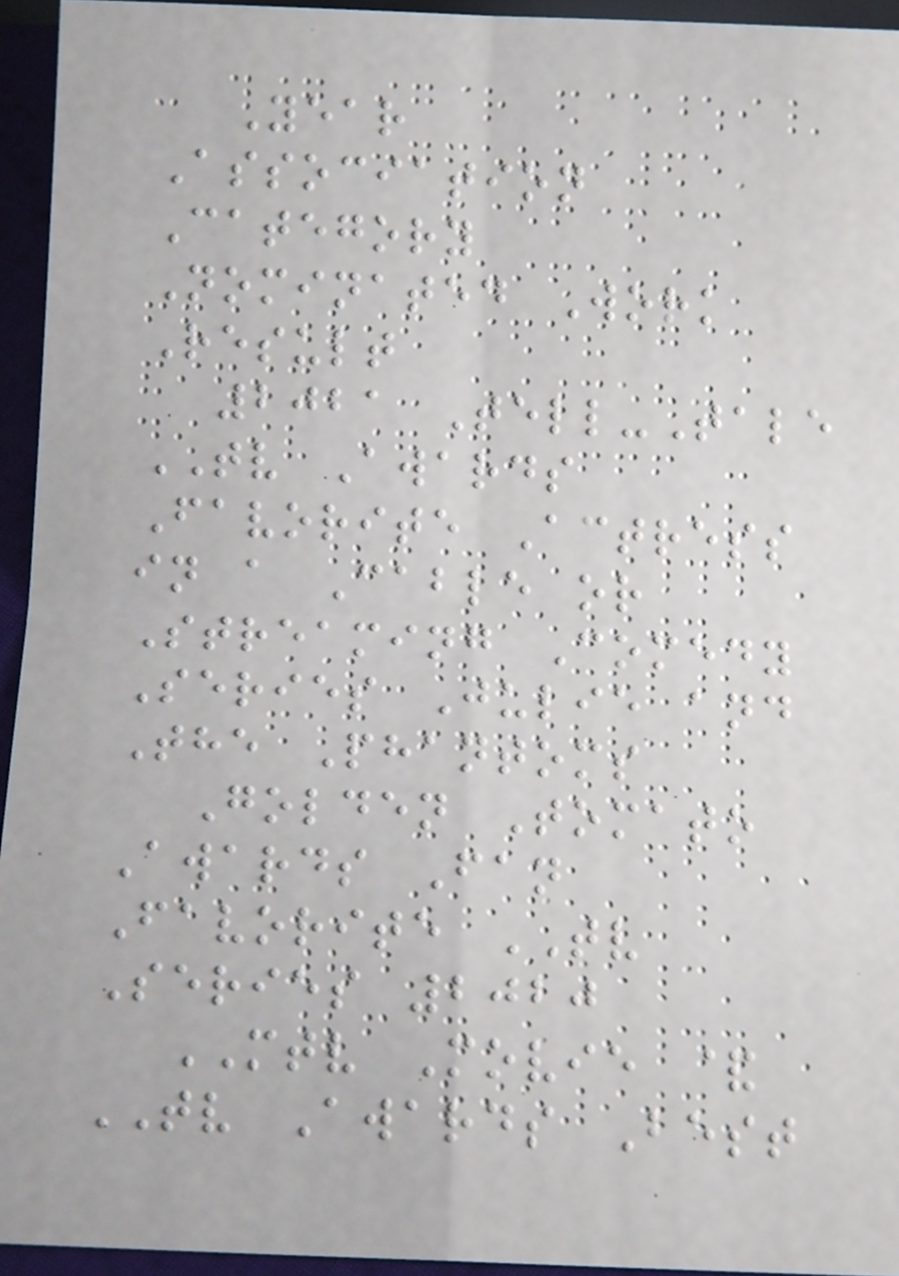Year
Association
Category
Nominated Work
Result
2021 Tell-Tale
TV Awards
Favorite Actress
in a Cable or
Streaming Comedy
Series Julie and
The Phantoms
Golden Tomato
Awards Fan
Favorite TV
Series 2020
MTV Movie &
TV Awards Best
